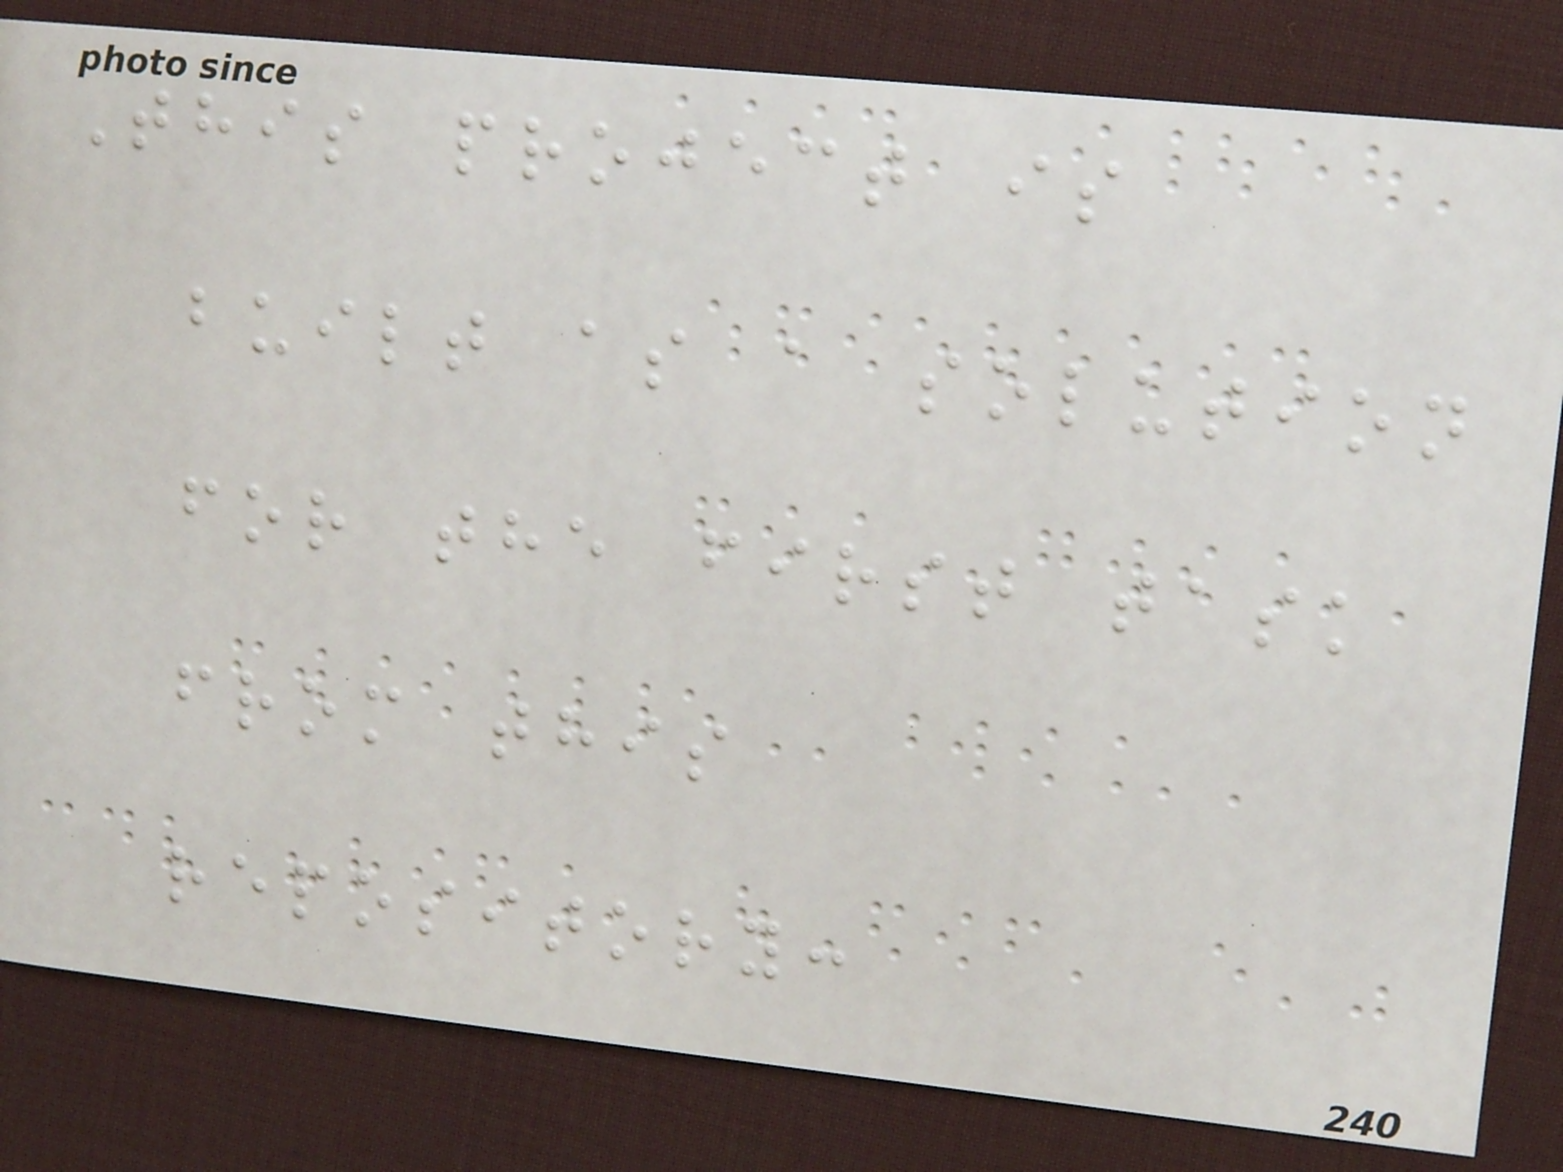This project is
built as a solution
for the first task
from this
repository:
